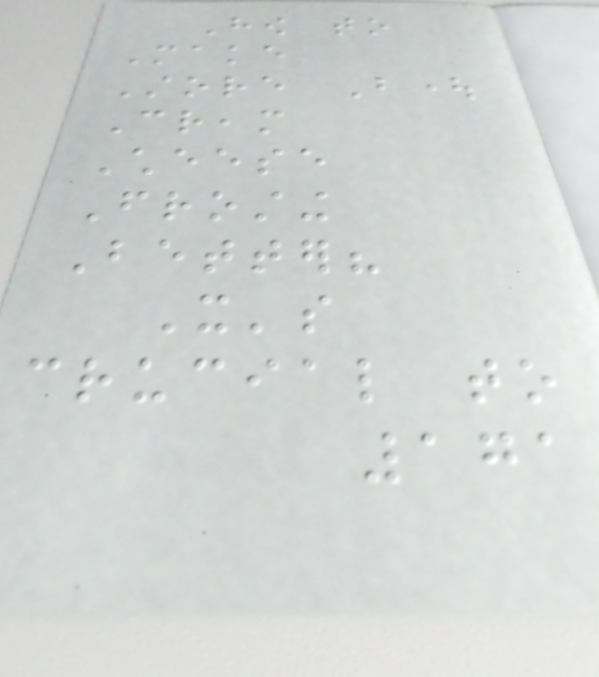How to
Make
Store Bought
Cream
Cheese
Frosting
Better?
It's
crucial to
171
